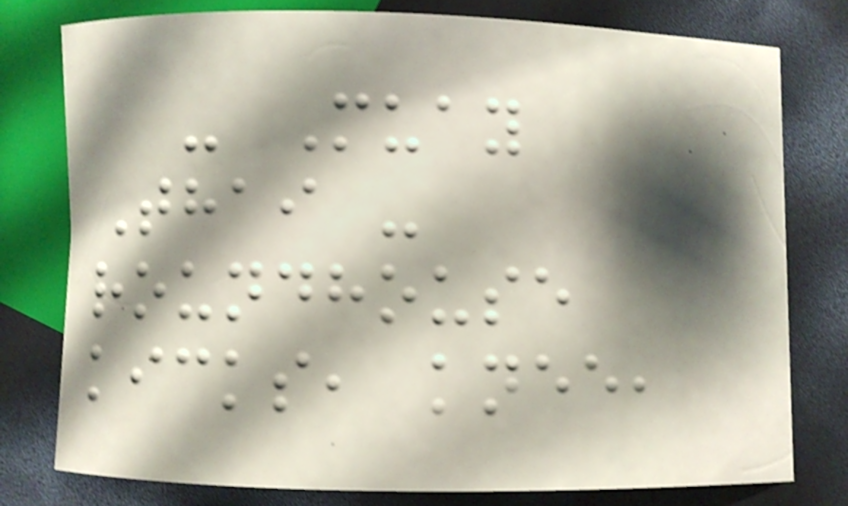- Muay
Thai -
roundhouse
kicks, knee,
